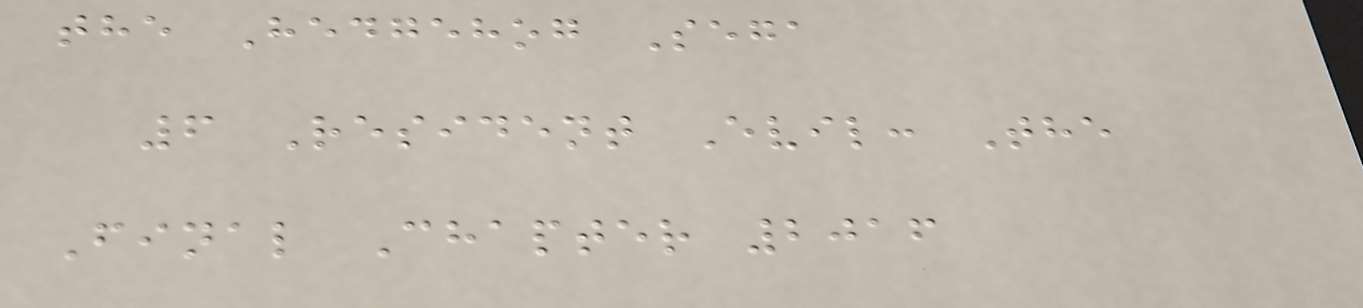the Hedgehog Sega
6 Resident Evil: The
Final Chapter 2016
